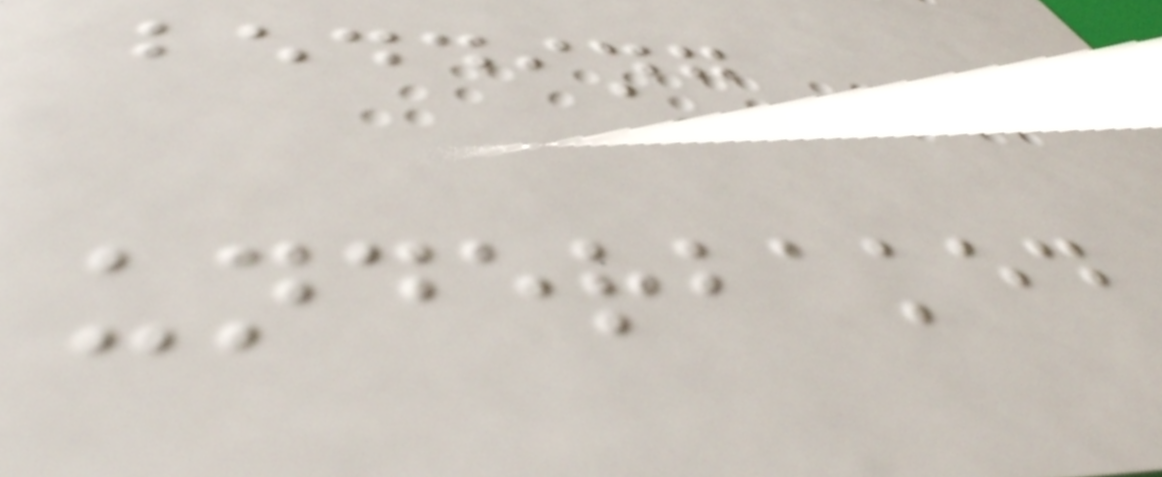bedding
underbaked
